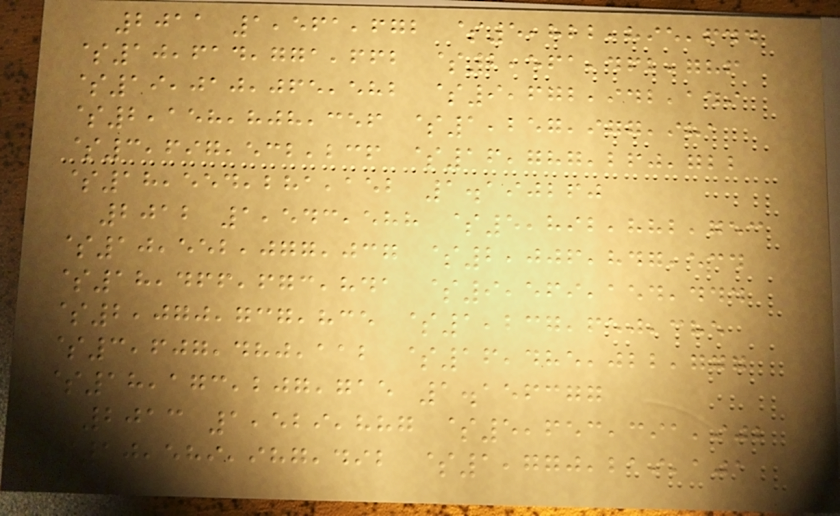2011 1,561,672 $5,822,895,644
$10,614,771,662 $2,561,462,786
$19,010,065,582 $9,672,942,149
$2,158,808,356 $1,257,977,981
$3,697,532,236 $16,787,260,722
$18,554,281,152 1.190260
2012 1,543,588 $5,892,882,753
$10,552,077,037 $2,006,847,534
$18,466,673,841 $9,569,154,444
$2,070,737,835 $1,237,650,385
$3,607,480,112 $16,485,022,777
$18,173,207,715 1.156377
2013 1,529,887 $5,653,391,902
$10,589,987,492 $1,770,219,101
